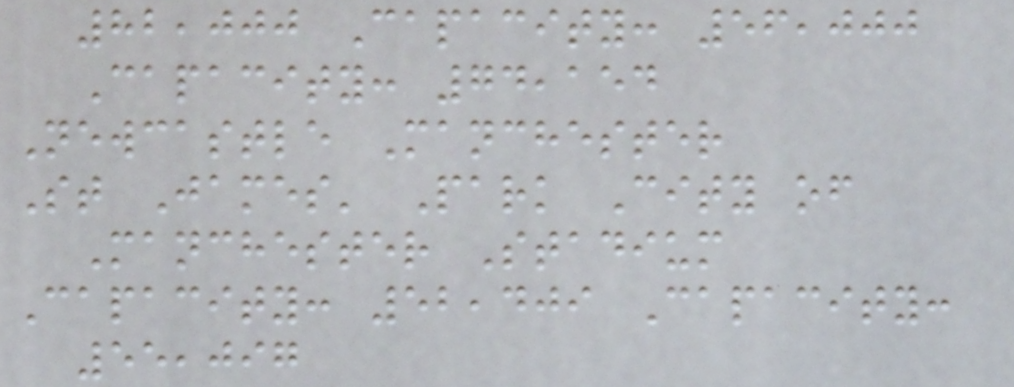82,000 Capacity: 56,000
Capacity: 74,154
Newcastle Manchester
St James' Park City of
Manchester Stadium
Capacity: 52,409 Capacity:
55,097
